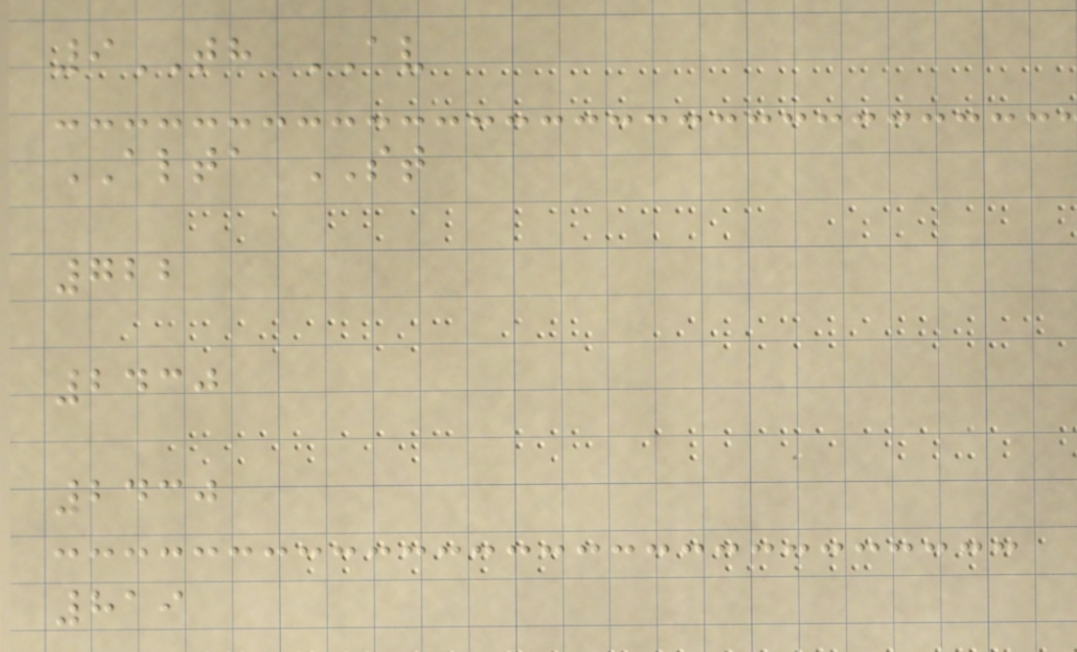9TH AV
ALTA ST
722
2430
2430
819
